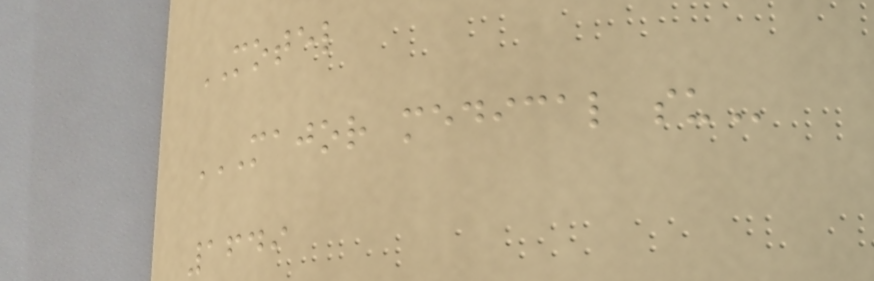MOTEL
MAJOR MEDICAL SU
1649
